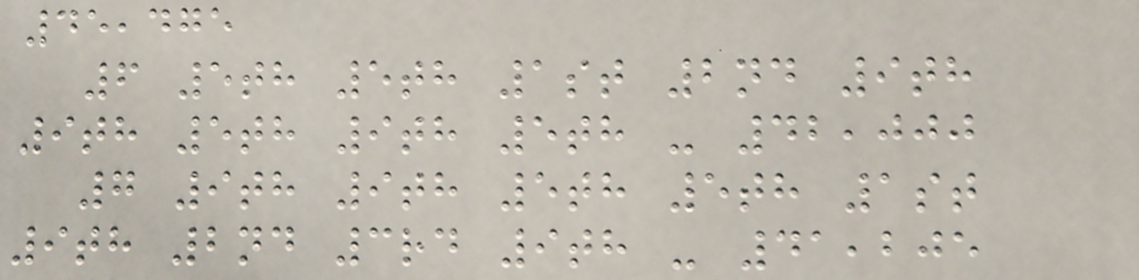45,475
6 5th 5th 1st 2nd 9th
9th 5th 9th 5th - 42,000
7 9th 9th 5th 5th 1st
9th 2nd 3rd 9th - 41,205
